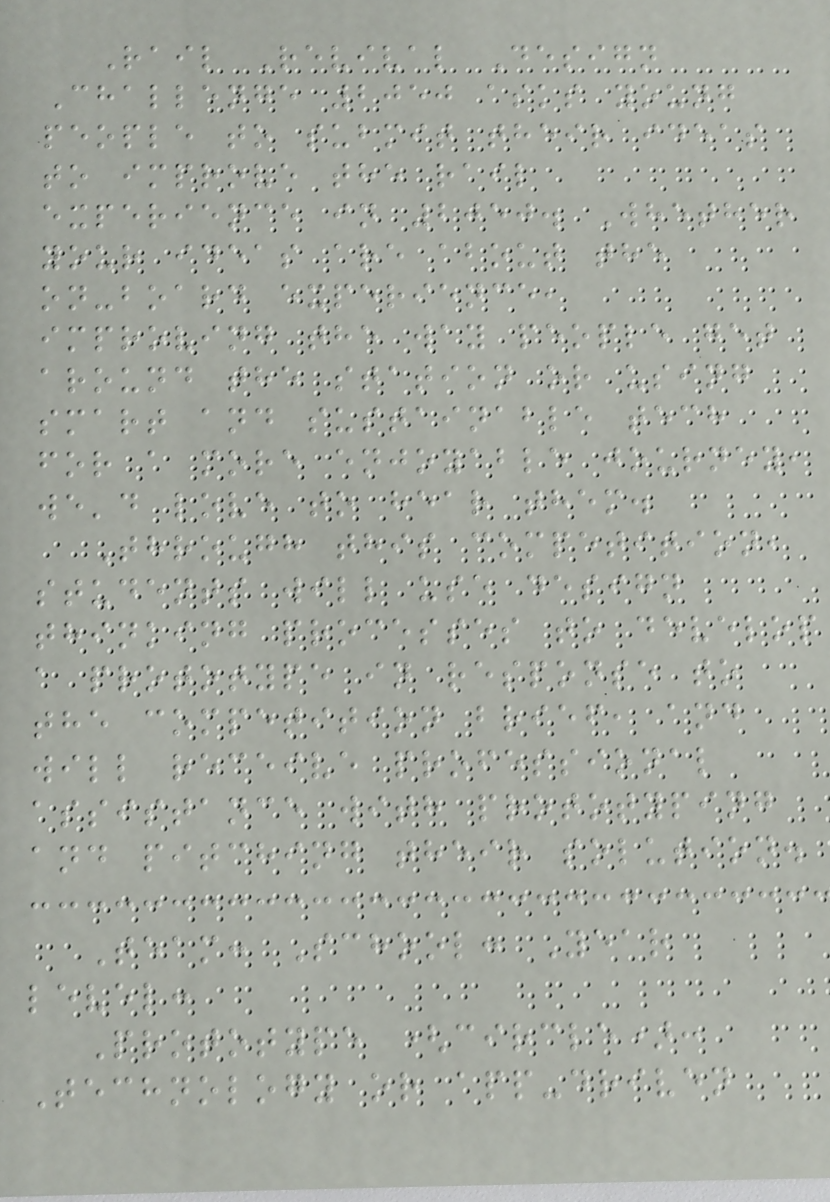Rail Revival Design
Challenge 2050 asks young
people to submit their ideas
to improve the rail
experience in 2050. Whether
your ideas are about the
on-board experience,
improving the way people get
around the station or using
smart and sustainable tech
for a more enjoyable journey,
we'd love to hear them.
Through this competition,
students will use design
thinking processes to develop
a prototype in response to
the competition brief, and
will receive professional
assistance with prototyping
and pitching their solution.
Team: School: Year
level:
Prototype (circle):
Technology or app-driven
